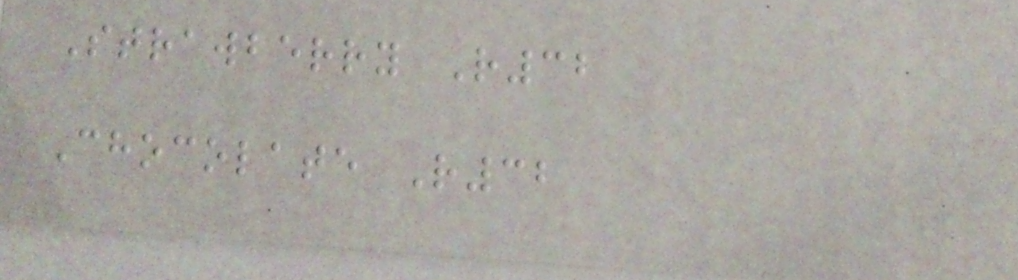Strawberry R32
Chocolate R32
